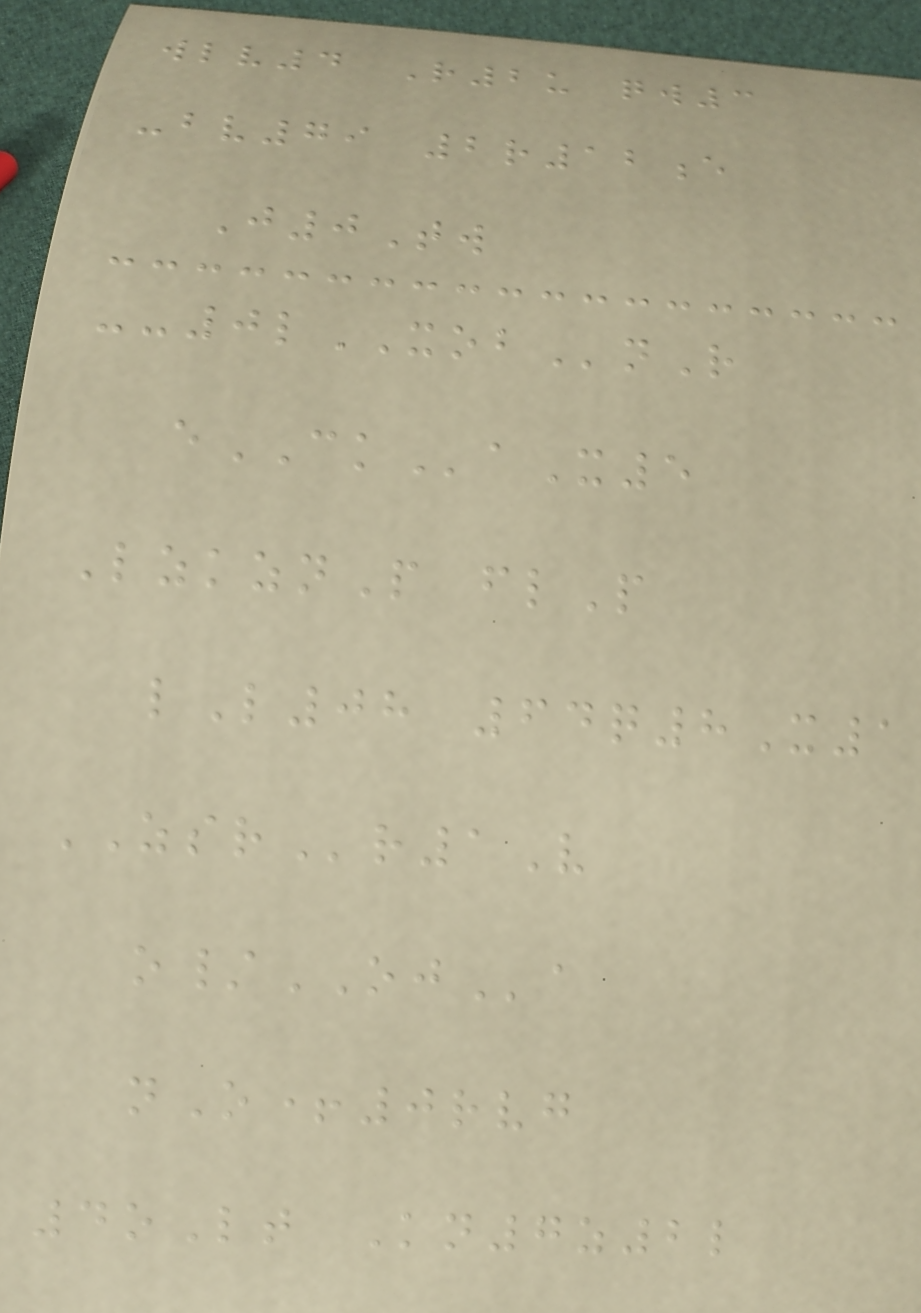wlv4 R2u qw3
-bv79 2r12e
J0Tw
--0lXOBnR
eCKaX5
LzkznP flP
lL08 64q8X1
ZSRr1V
o/OJa
nO+0rvg
4oLt Kn7z2l
